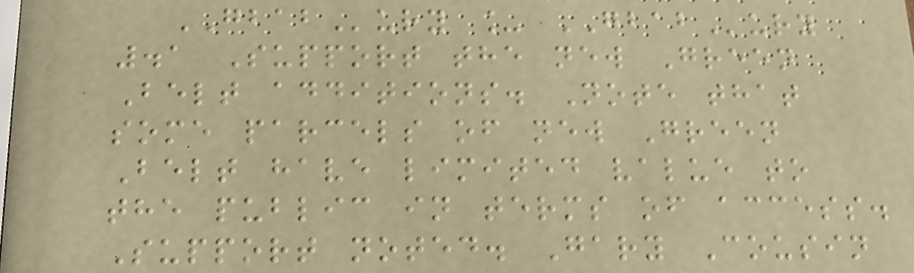GBABury _ GBABury
.1 Support the new Green
Belt additions. Note that
some parcels of new Green
Belt have limited value to
the public in terms of access.
Support noted. Gary Cousin
